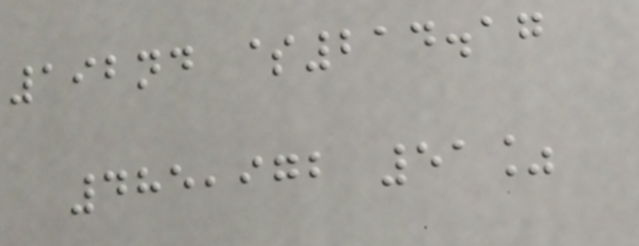192nd $214.17
485,972 51%
